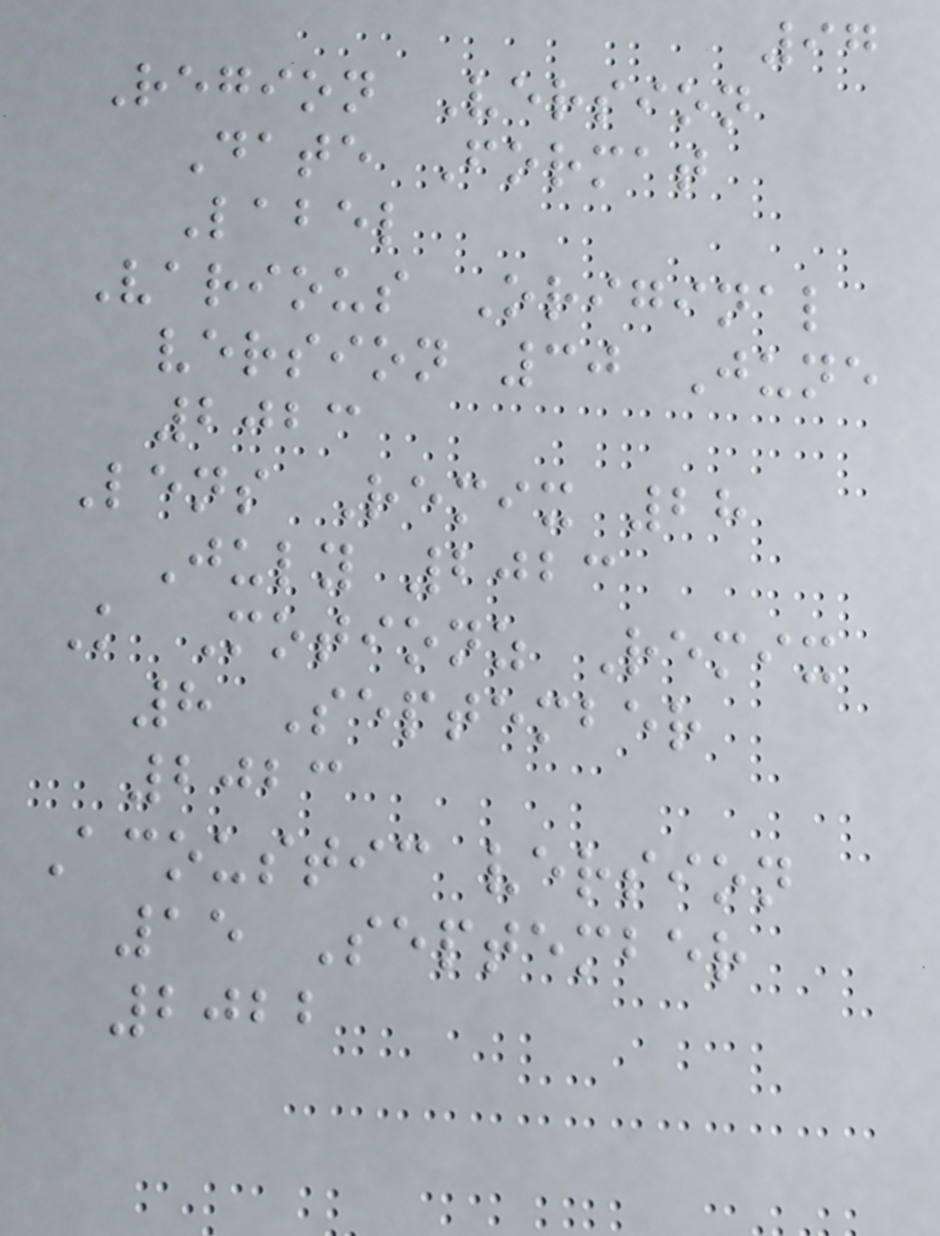97
Region Version
Date Format
Label
Various Original
version 30 June
2023
Lens Remix 28
July 2023
K Motionz Remix
8 September
2023
Acoustic version
15 September
2022
